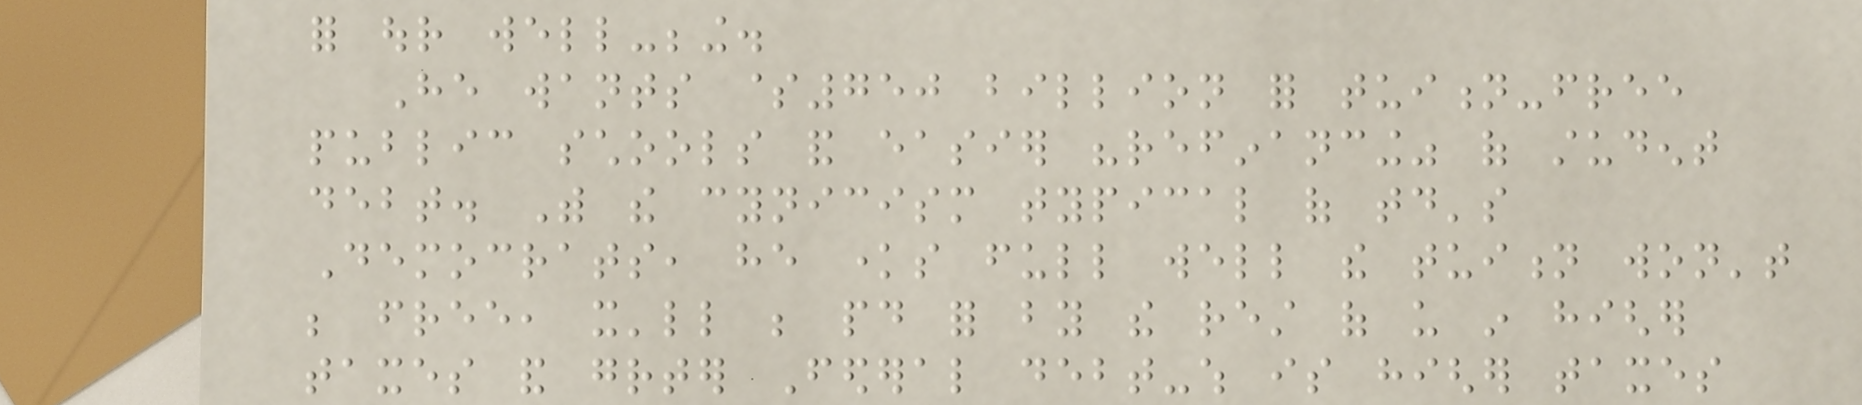for our well-being.
He wants $750 billion for tuition-free
public schools and easier "refinancing" of student
debt. With the cynicism typical of today's
Democrats, he knows full well the tuition won't
be free, it'll be paid for by the rest of us in higher
taxes and greater Federal debt-which is higher taxes
